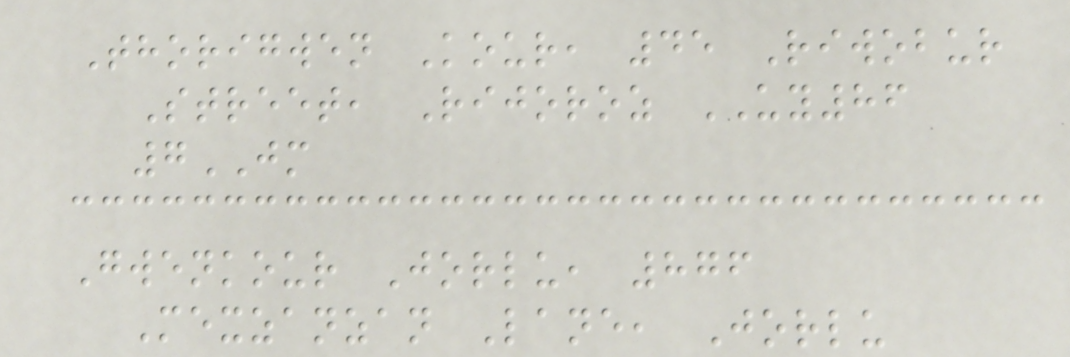Thorigwen Kour, 45 Riwobur
Street, Rijoroz UY86
7JM
Gwenkour Jorlu, 876
Mexzanzan Lane, Jorlu
